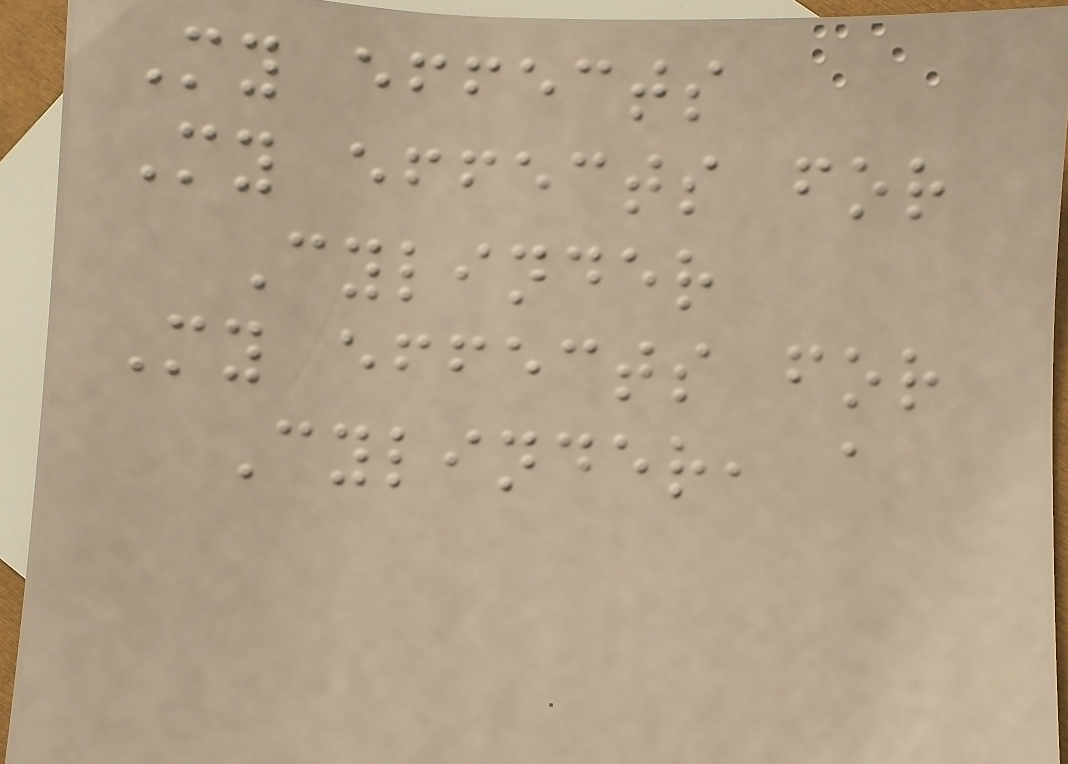My effects
My effects for
Cylinder
My effects for
Cylinder, a
